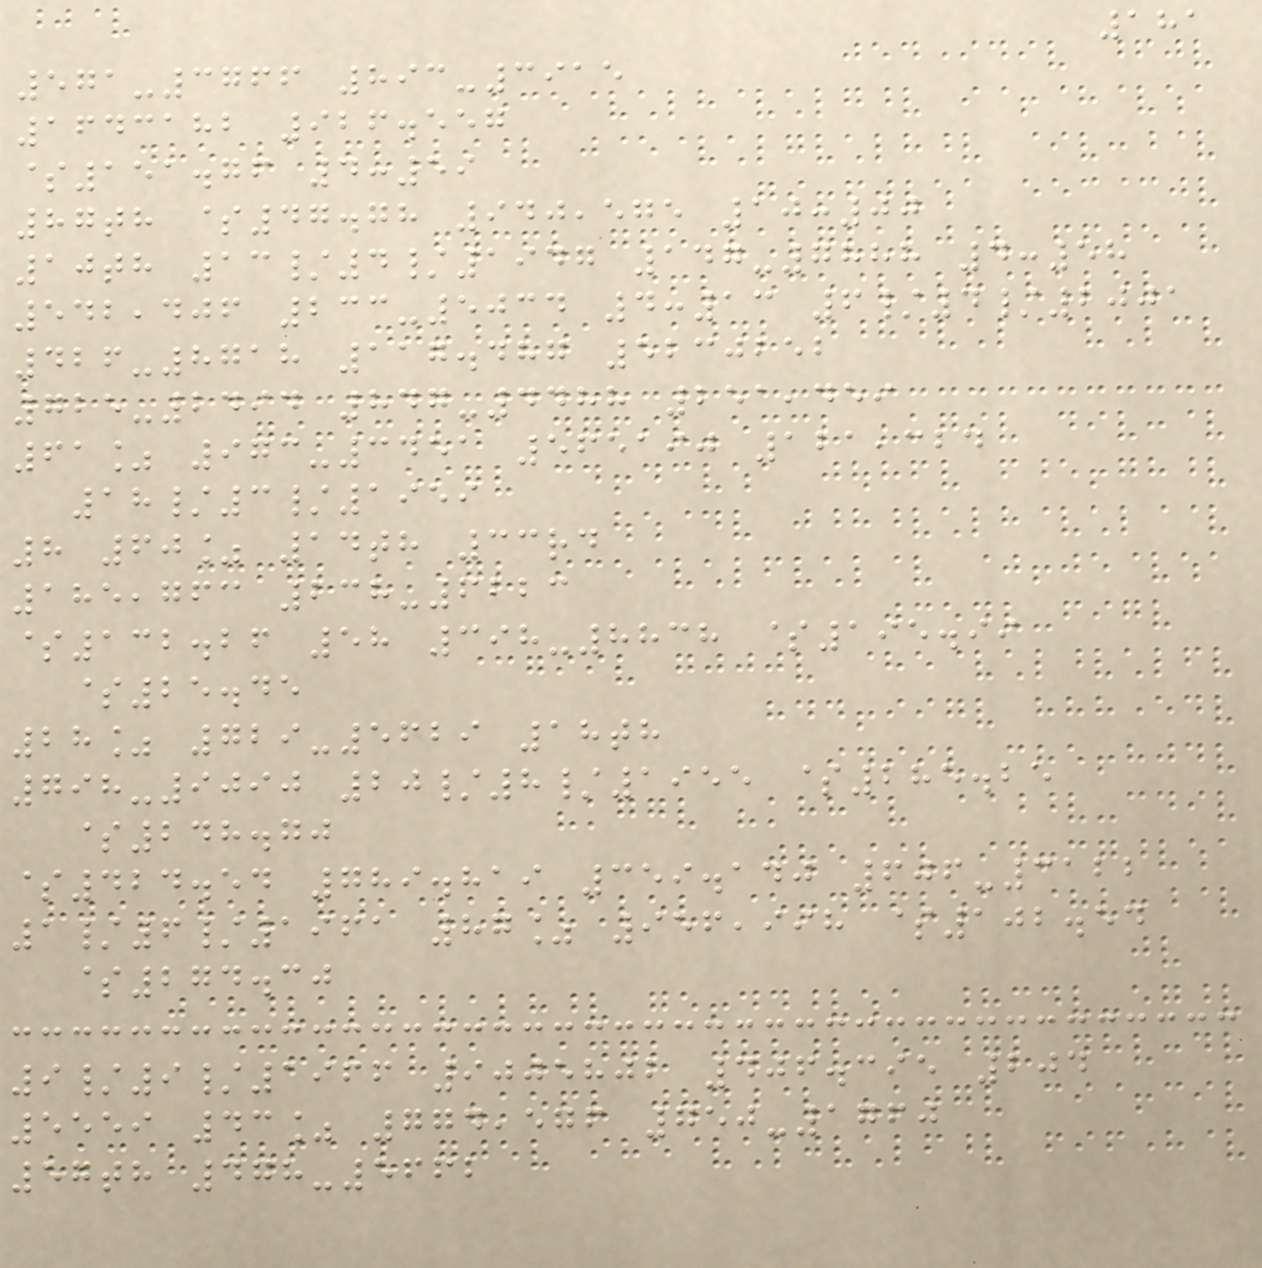181
571-3766 893-3915
1643182 926.557
$151.76 4:59
87th $47.78 940,575 10:00
10th 13/4/1947 147-7888 4:58
542,406 233-5034 4:13 6/4/2001
426-8718 117.487 5230252
725-2494 847-4488 251,459
61% 973-3451 565190 121,324
18/3/1959
8 60% 14th 33rd
185,763 238-6223
$132.26 58 398-8838 $195.99
$25.45
28% 729-5629 18th
798-9090 20/8/1955 $285.25
$248.70
$424.54 789.819 359.140 606-3122
1/6/1961 87% 956,998 $102.54
$274.30
9/9/1966 9005802 406.395 204
5559 43% 774,576 750-1760
57th 478-5662
